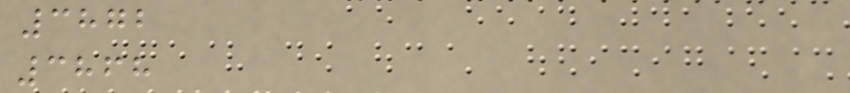3872
3868
